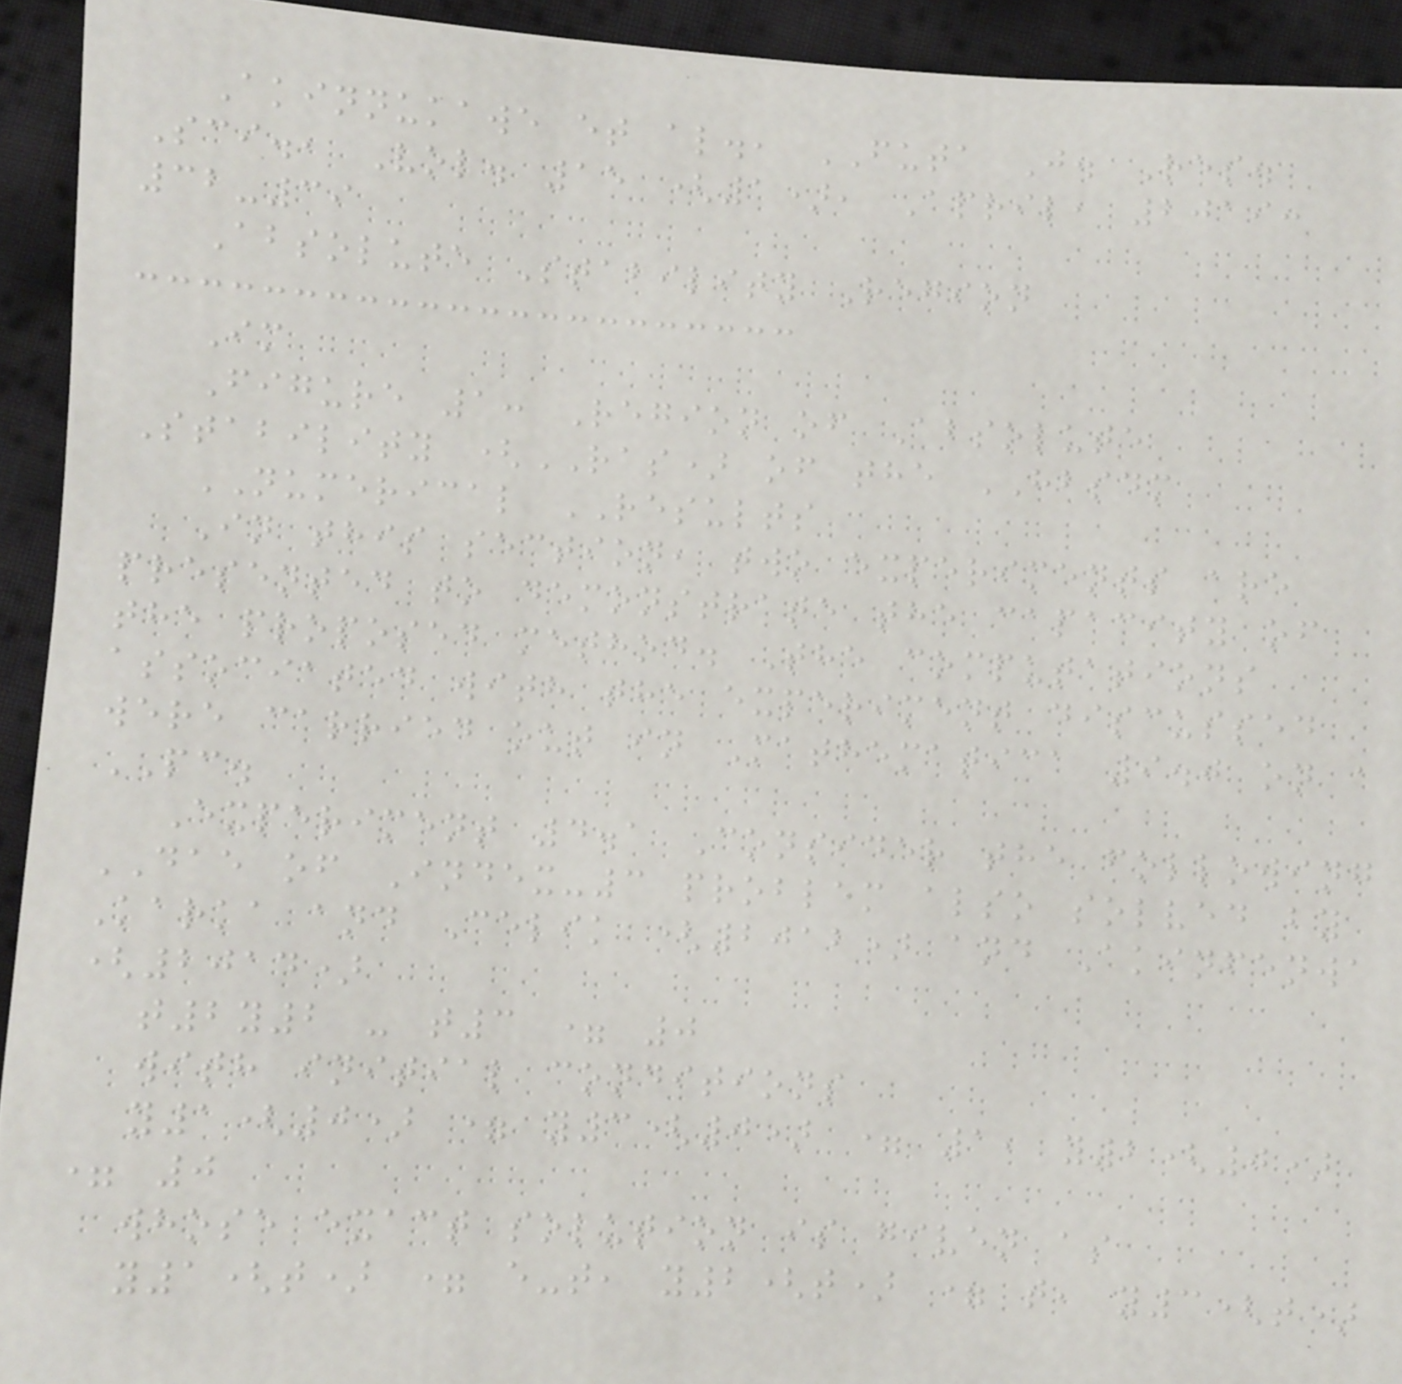Akinnukawe et al., FUTA J. Res.
Sci., Vol. 15 (1), April, 2019:
32-39
Absolute Stability Region
Im
Figure 1: Region of Absolute
Stability (RAS) of the HBSDM
NUMERICAL RESULTS
In this section, two experiments are
presented to demonstrate the capacity of
the proposed method. The computations
associated with the experiment discussed
were carried out in Mathematica 9.0 on a
PC.
Experiment 4.1 Consider the following
DAE of Index-3 problem also solved by
Karka and Celik (2012) and Akinfenwa
(2014)
t2y2 - t3 = 0
with initial conditions
y1(0) = y3(0) = 1, y2(0)
= 0
whose exact solution is given as
y1(t) = e-t, y2(t) = t, y3(t)
